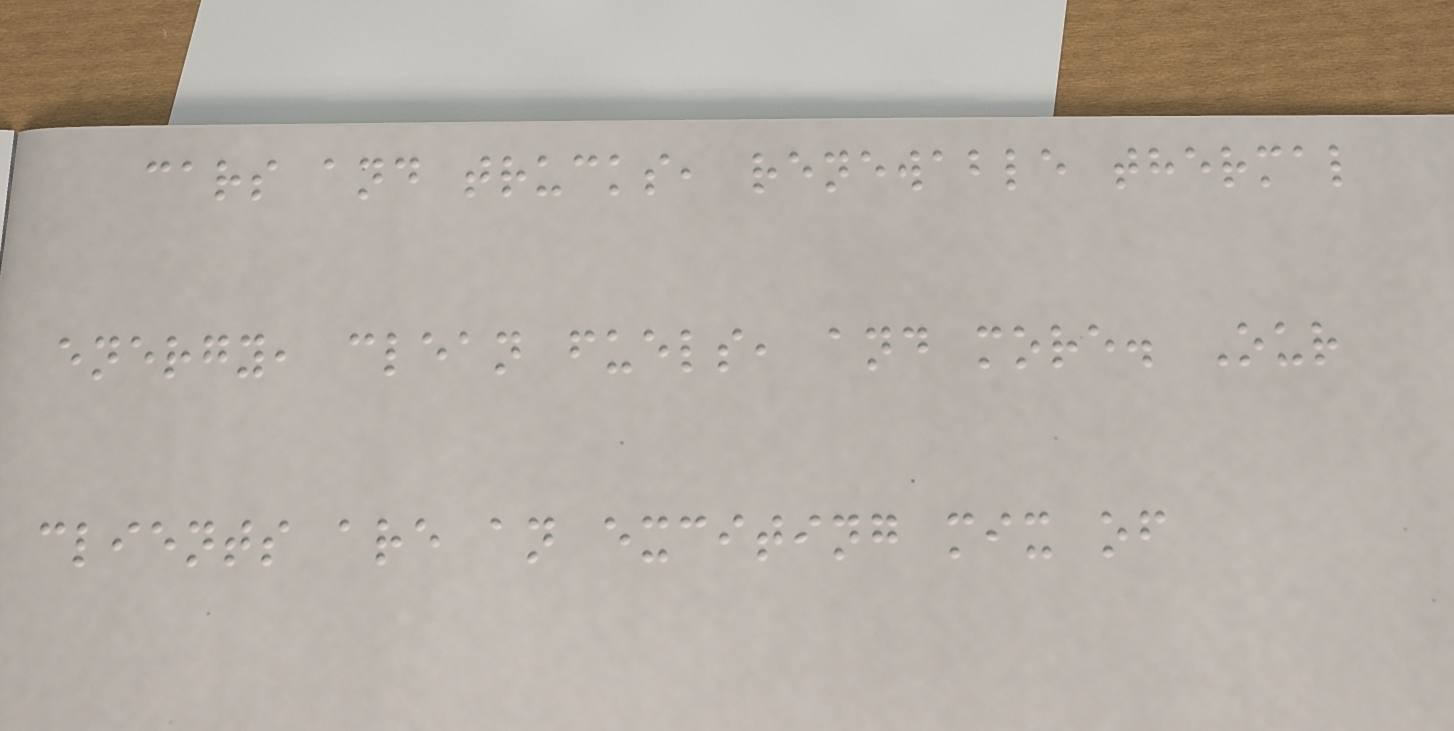cars and trucks, renewable thermal
energy, clean fuels, and more. Our
clients are an exciting mix of
